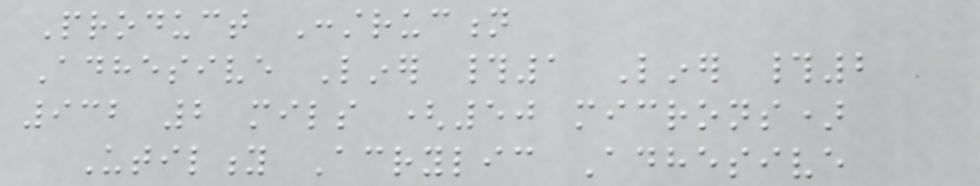Product Construction
Adhesive Liner #1 Liner #2
932 2 mils (50 microns)
Utility Acrylic Adhesive
